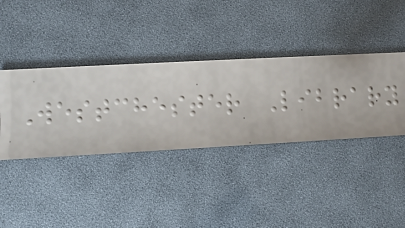Westchester Library
